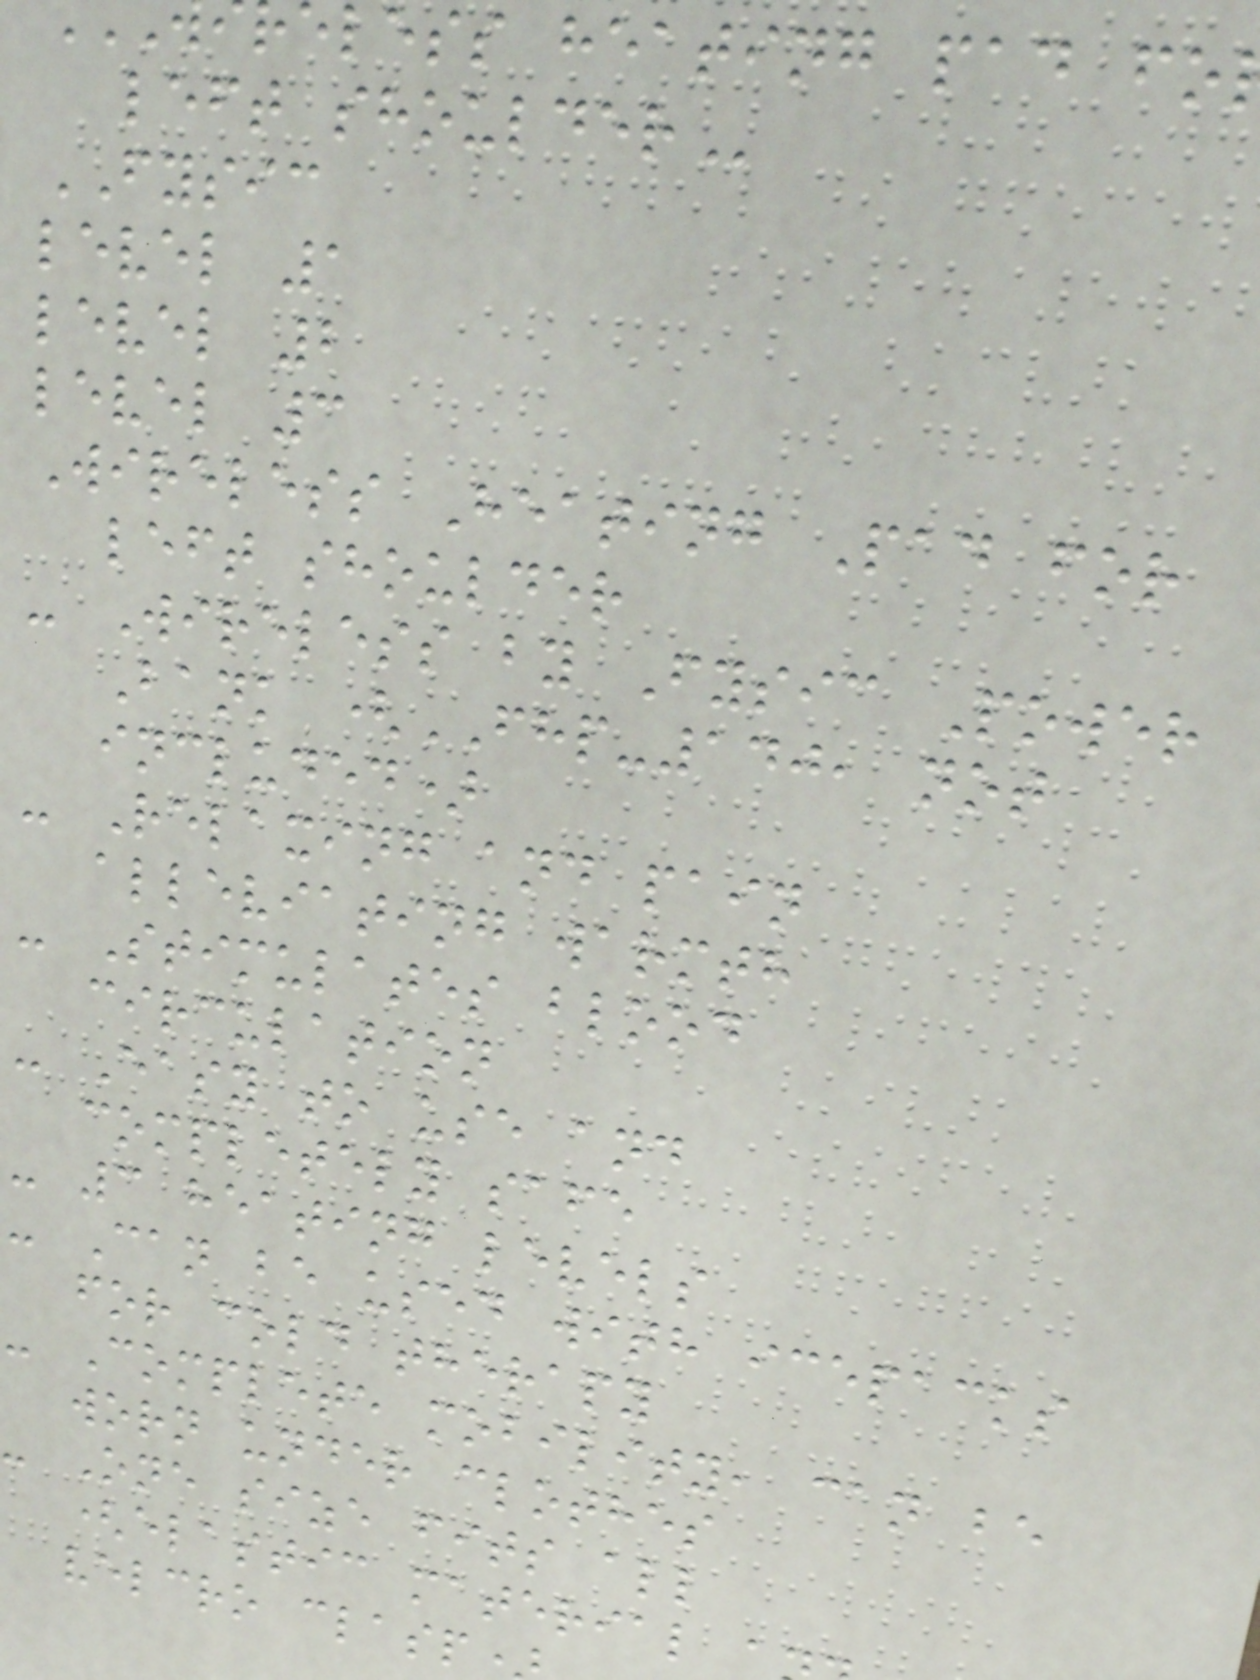eless heating pad
left
FYSIC
level 1
level 2
level 3
Wireless Heating Pad for
left shoulder
- Wireless by Fysic Power
Bank (FHP-140, not
included)
- Relaxing and pain
alleviating warmth
- Stimulates blood
circulation
- Easy to use and
completely safe
- 3 heating levels
- Can be used with icepacks
for cold therapy
- Complete mobility, can be
worn under clothes
- One size fits all
(elastic material
velcro clasp
